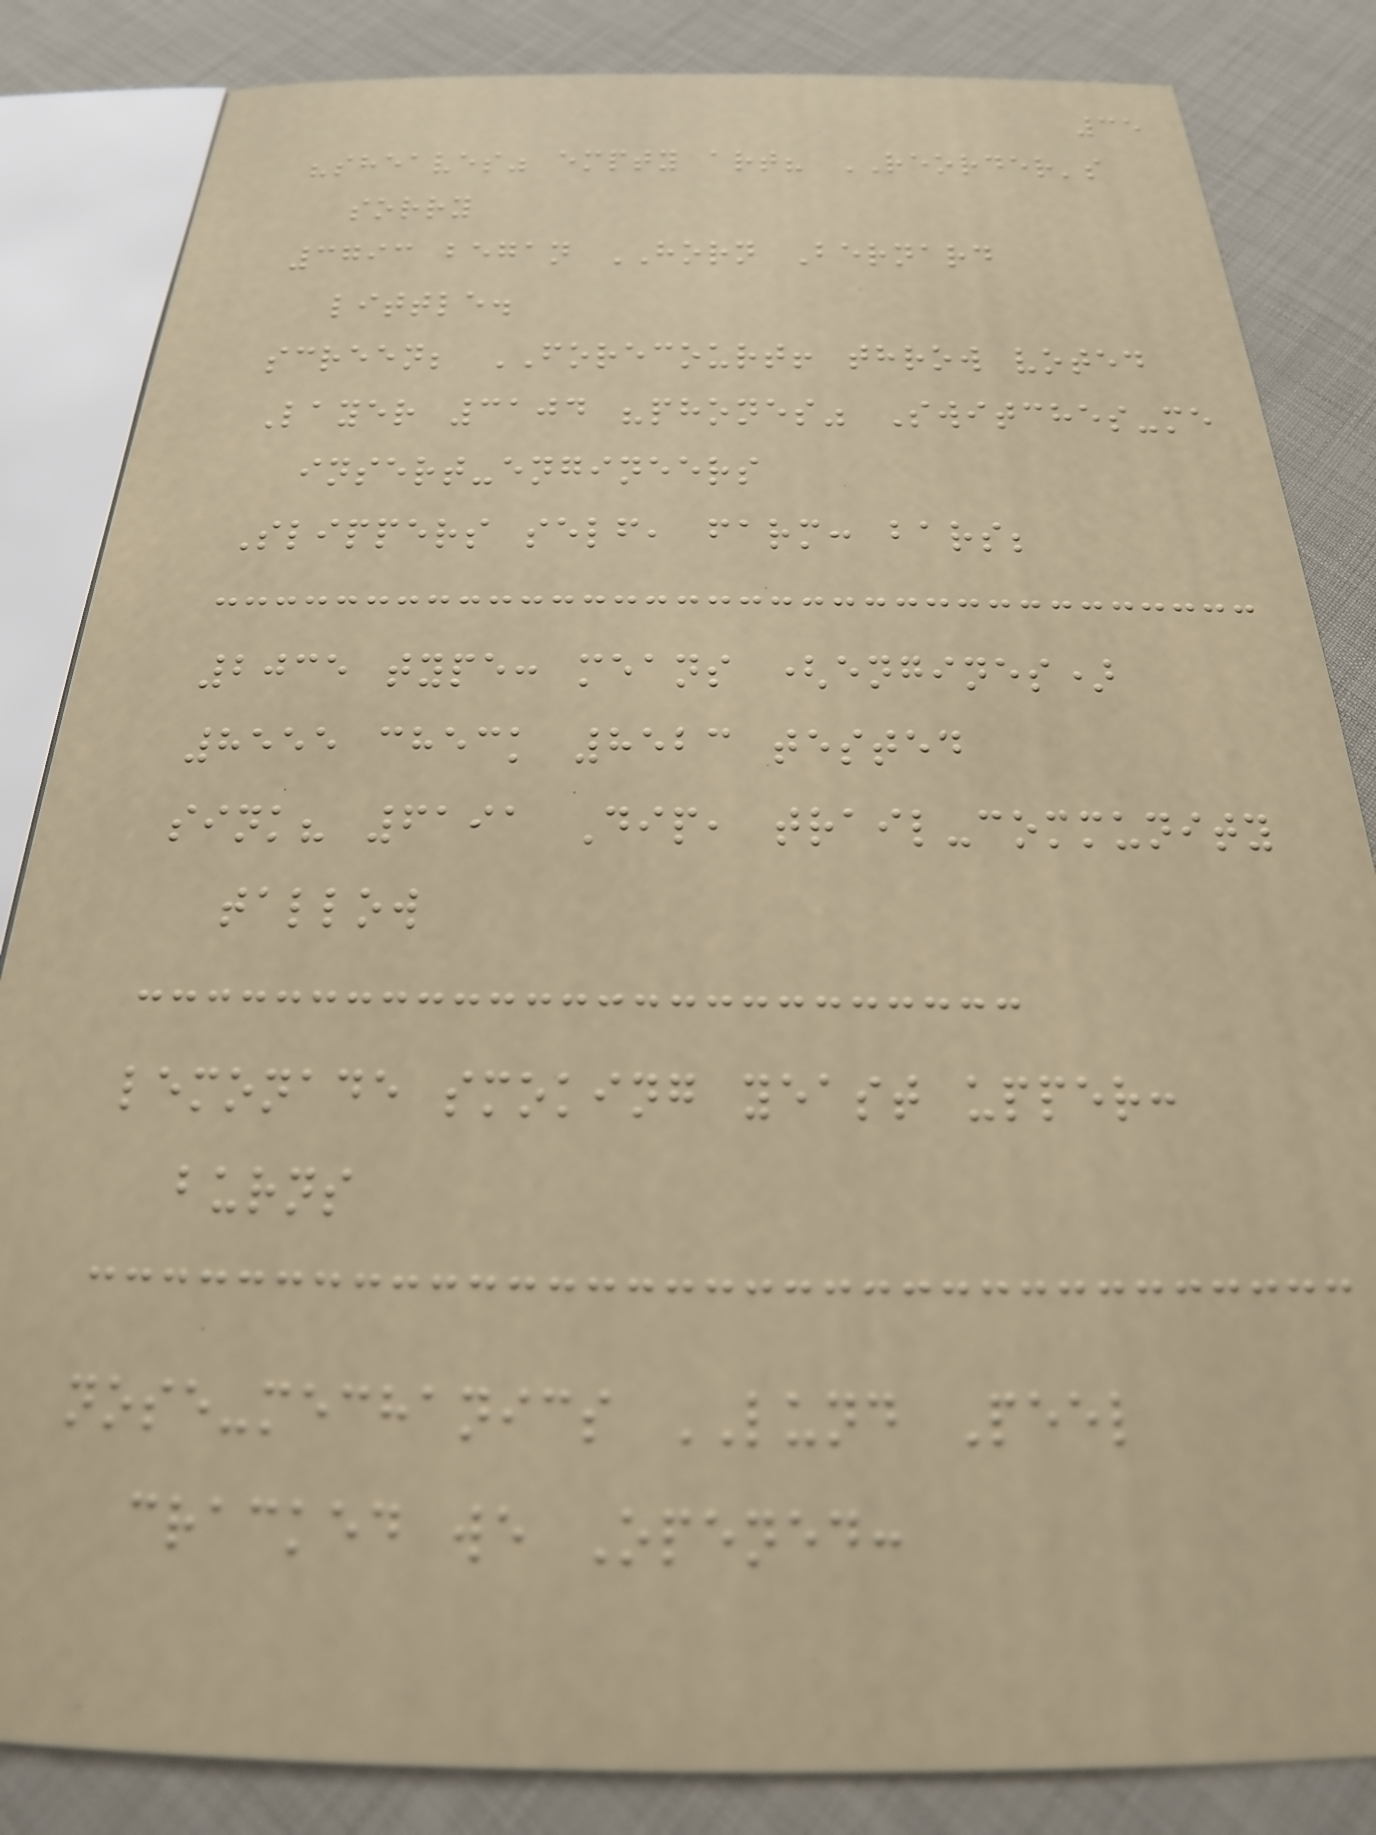35
"sheaves" empty art? REORDER's
sorry
3793 began HORN Bernard
little.
screen; FORECOURT! throw voted
Layer 3104 "phones" Switches-me
insert-engineers
Slippers self, farm: bars;
2035 type: means (engines)
8555 check 8523 tested
sink? 6191 Dip, trail-community
tallow
lemonade smoking yeast upper:
burns
nose-mechanics LUND Peel
cracked we Opened:
